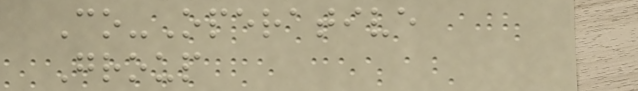Co-Operative
Group
